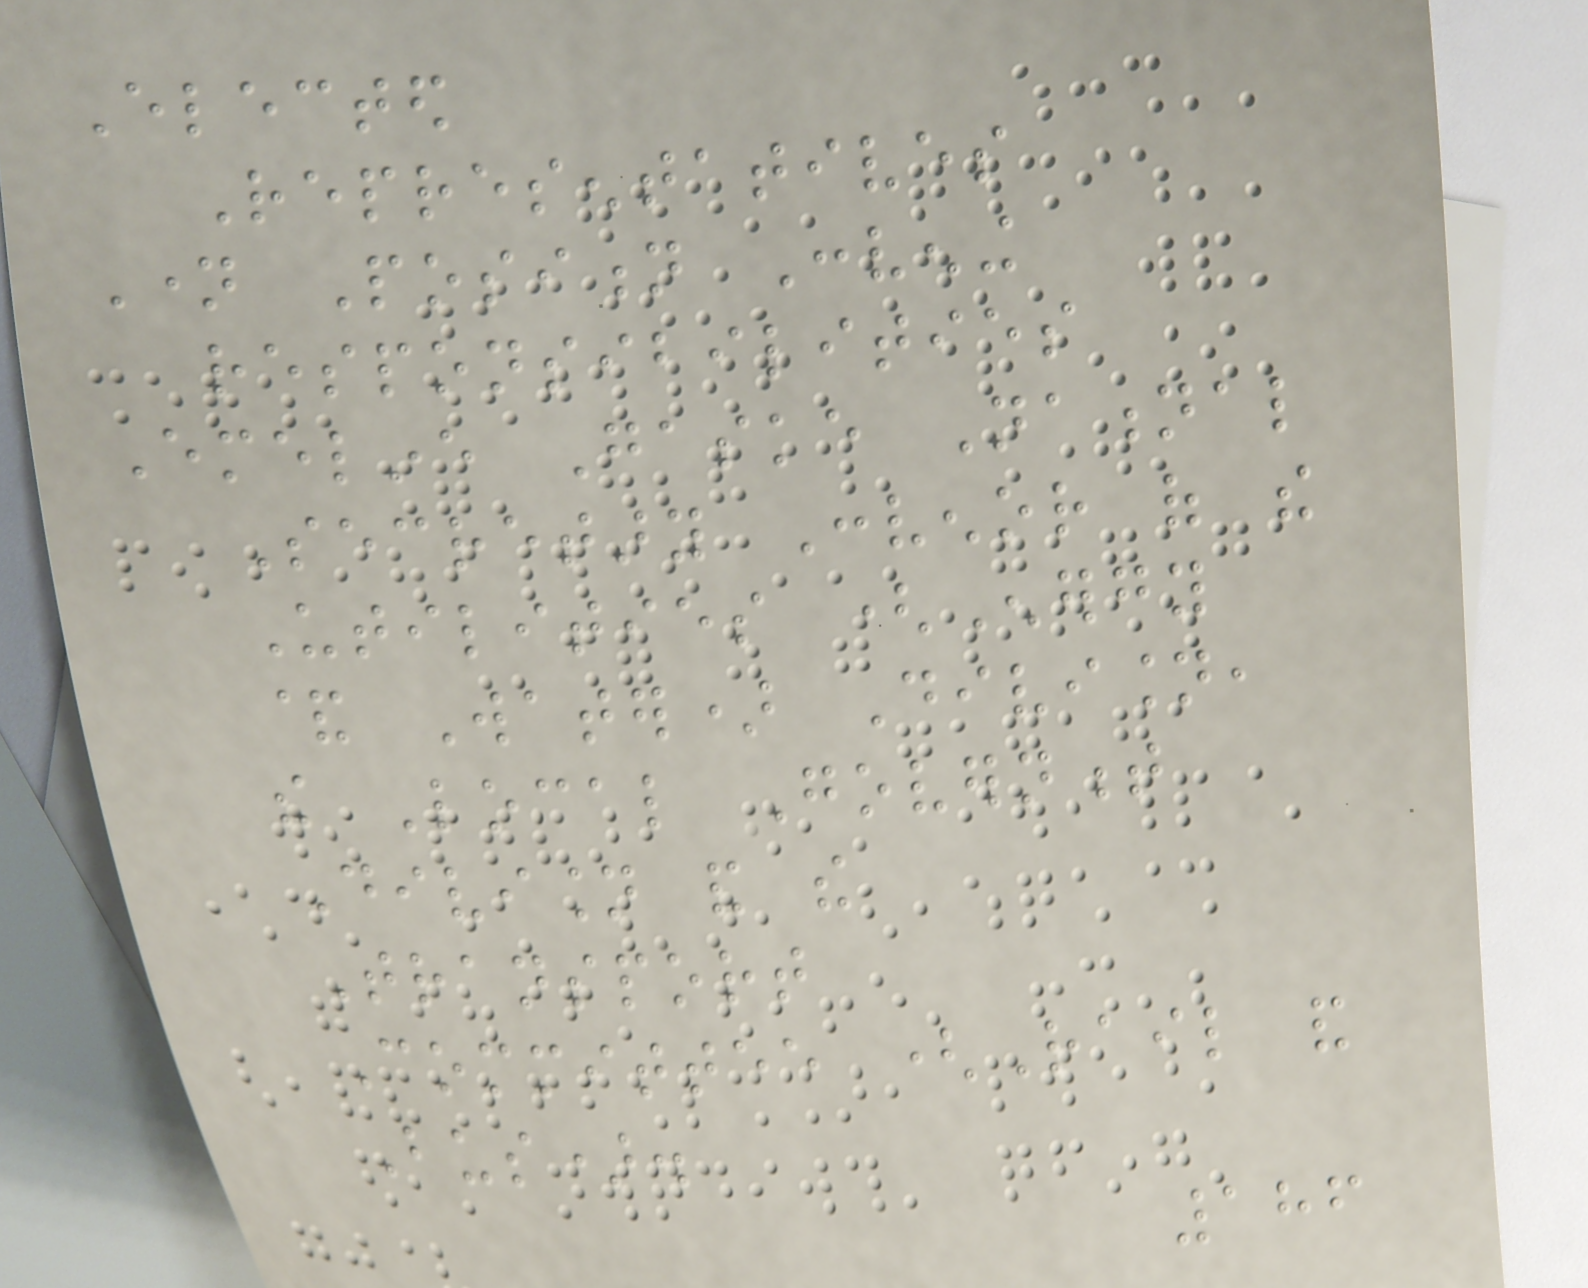Elected
Representatives
Name Position Convening
responsibilities
Emeline Gaske National
Secretary Convenor of the
Utilities (Energy
& Water) Division,
the Local Government
Division and the
Transport
Committee (Rail and
Bus).
186
